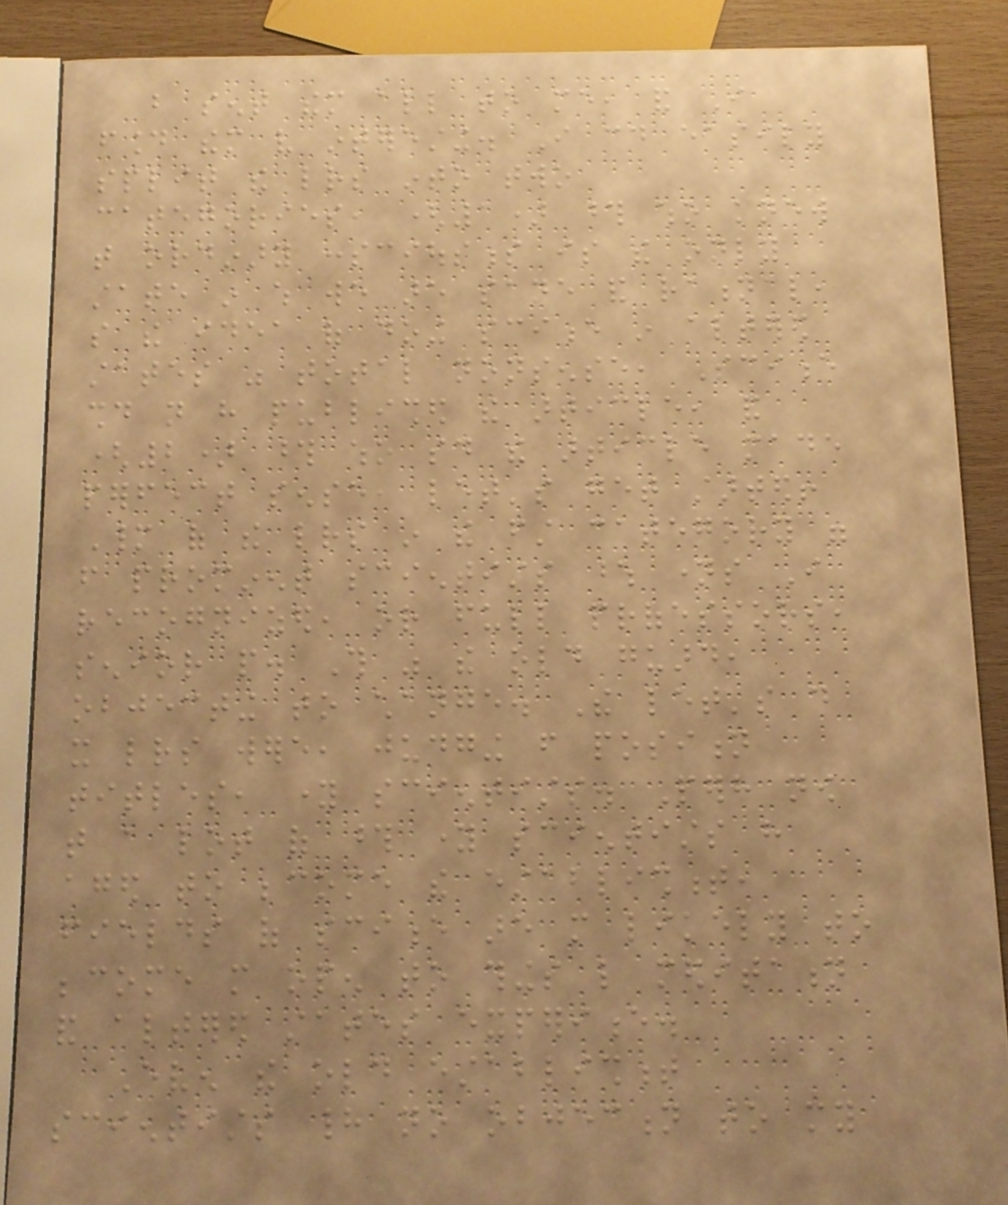but sent them all to me, and I
found them very interesting. I could easily
split the letters into two
categories, (1) those who knew
that ordinary consciousness is the only
state in which we are sane and rational,
so the idea of doing science in altered
states was total nonsense, Science
should not have published the article, and
(2) those who said the article made
perfect sense, let's get started!
Many of the letters in the first category were
from prominent scientists whose names I
recognized, or full professors,
senior people. This was the old guard,
objecting to change. The let's do
it letters were, judging from position
titles, young scientists. Perhaps now
that a lot of those young scientists have
aged to become the establishment,
fields of science are more likely to
become more open to things like meditation
and altered states experience.
Even the old establishment
scientists had no objection to my
